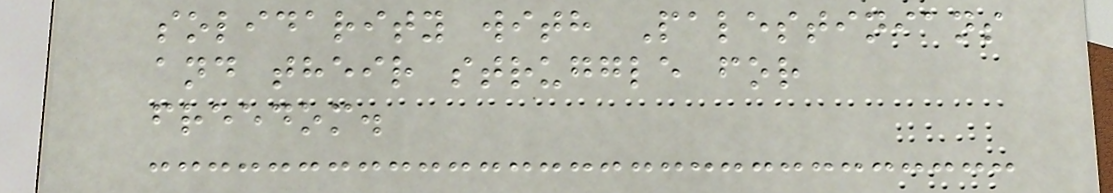solidarity with Palestinians
and their struggle for
freedom.
